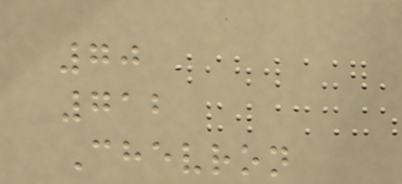70
712
Chevron
